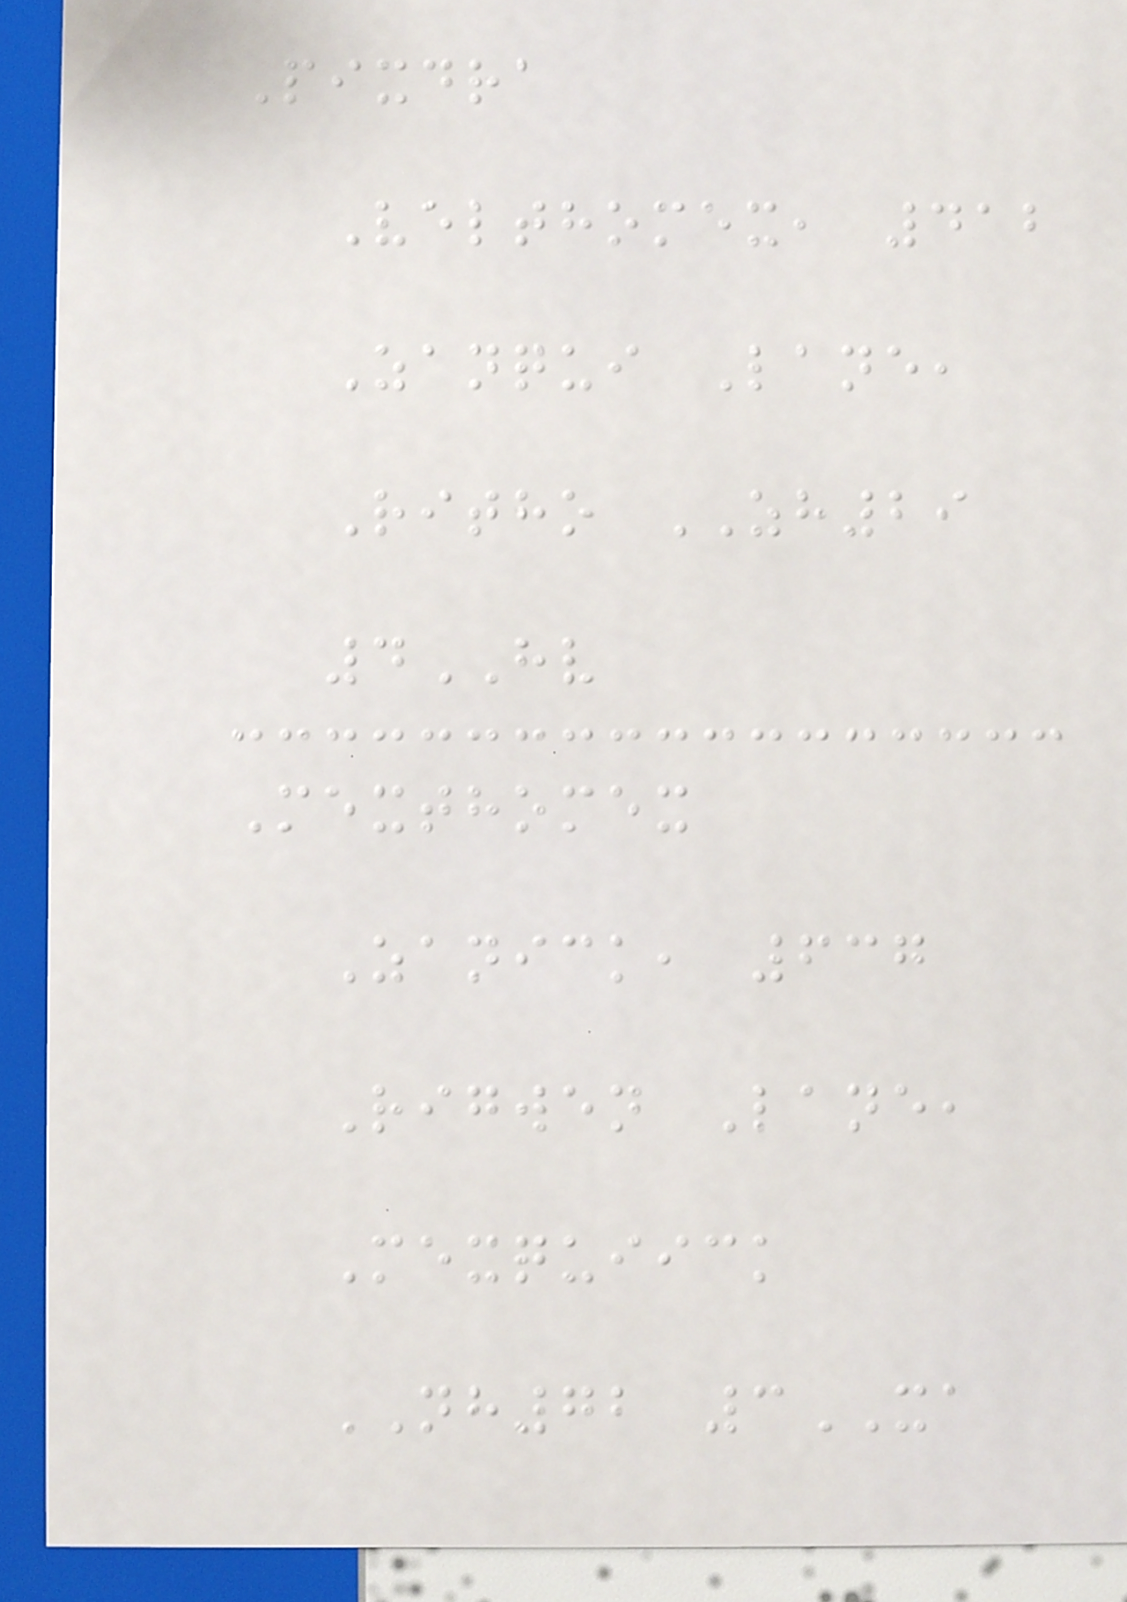Pixdra
Velthomex, 412
Zanqui Lane,
Ritho ZH29
4HV
Mexthomex
Zanick, 637
Rigwen Lane,
Mexquiick
NH72 3XA
